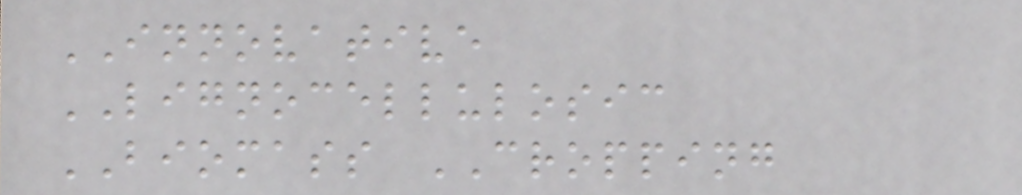INNOVATIVE
LIGNOCELLULOSIC
BIOMASS CROPPING
